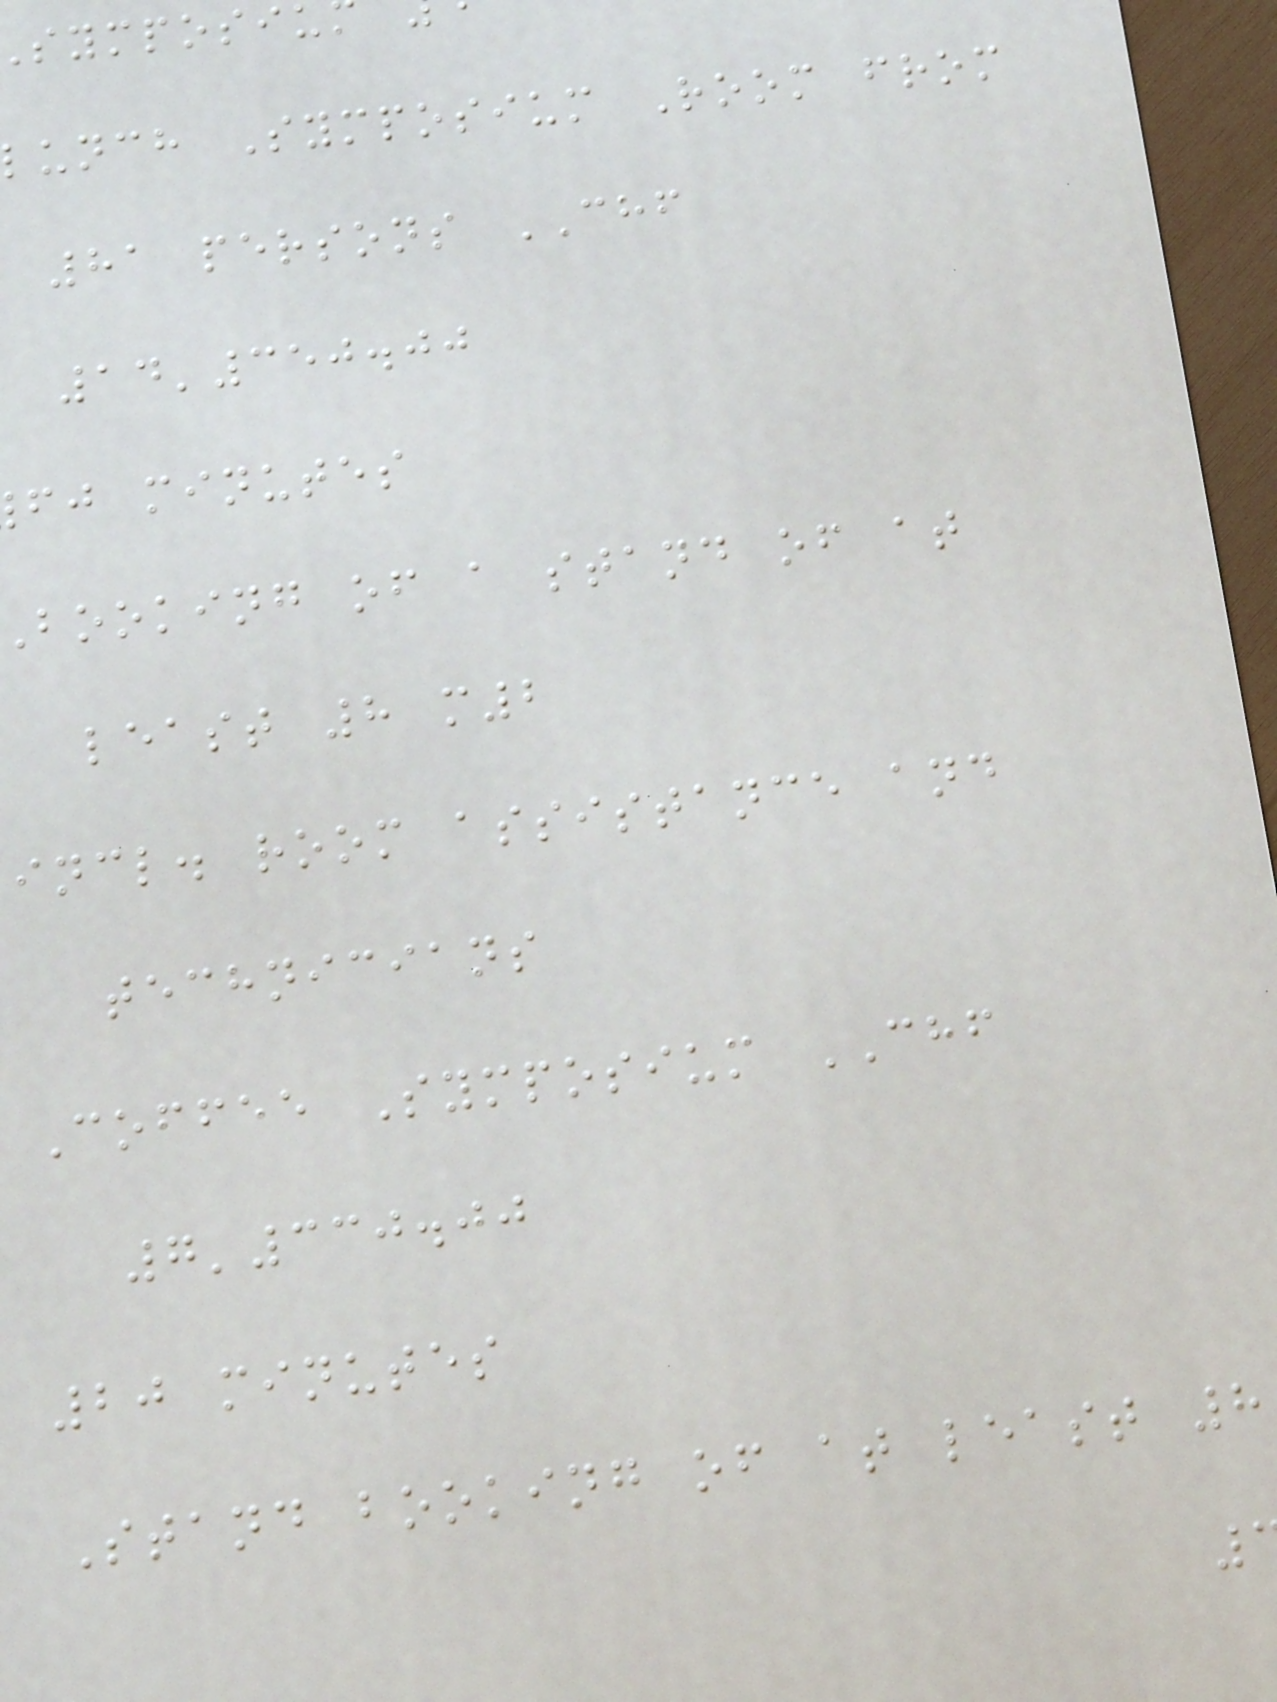lunch Symposium Room from
81 persons CHF
14'350.00
fj minutes
booking of a stand of at
least 8 m2
incl. room assistance and
technicians
Coffee Symposium CHF
7'330.00
20 minutes
Stand booking of at least 8
